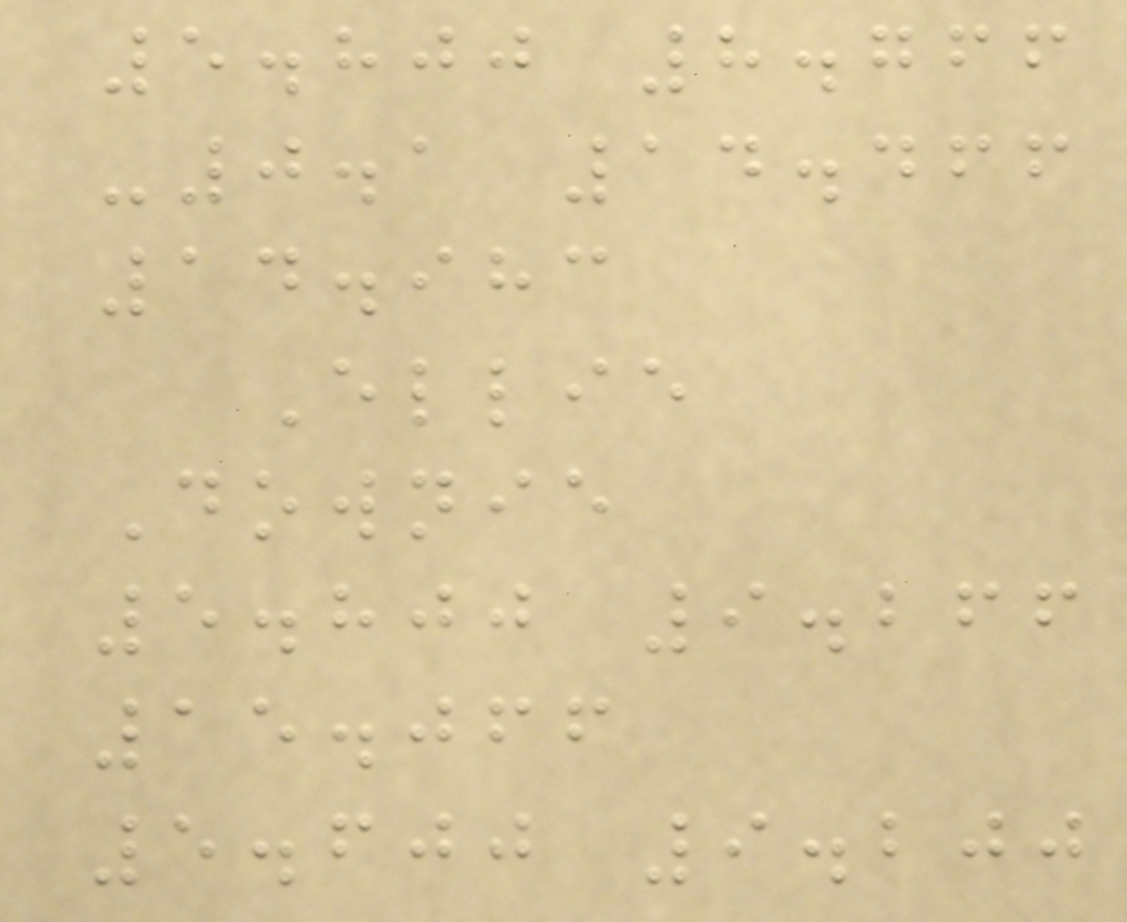5.800 8.766
-0.1 14.466
14.983
Ellie
Downie
5.800 9.266
15.066
5.600 9.200
